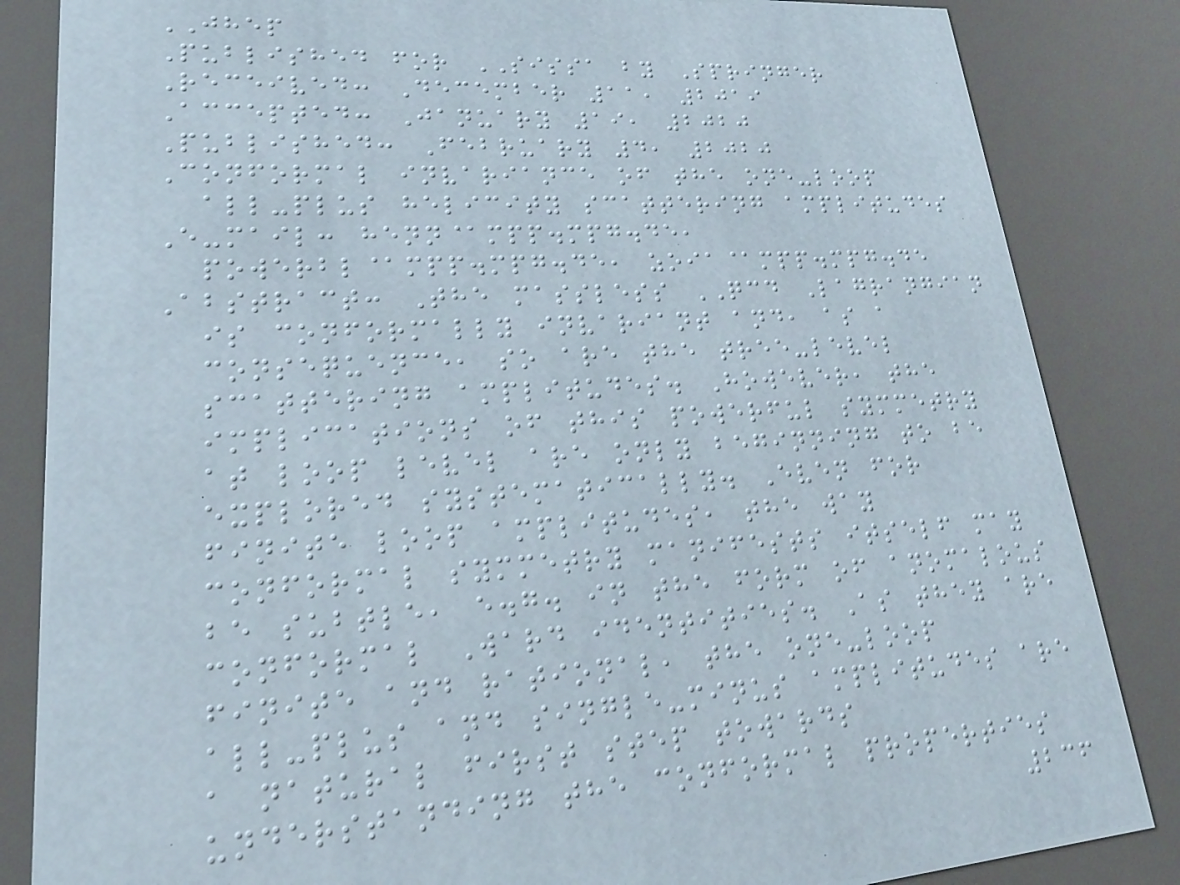JHEP
Published for SISSA by Springer
Received: December 11, 2019
Accepted: January 19, 2020
Published: February 4, 2020
Conformal invariance of the one-loop
all-plus helicity scattering amplitudes
E-mail: henn@mpp.mpg.de,
powerbl@mpp.mpg.de, zoia@mpp.mpg.de
Abstract: The massless QCD Lagrangian
is conformally invariant and, as a
consequence, so are the tree-level
scattering amplitudes. However, the
implications of this powerful symmetry
at loop level are only beginning to be
explored systematically. Even for
finite loop amplitudes, the way
conformal symmetry manifests itself may
be subtle, e.g. in the form of anomalous
conformal Ward identities. As they are
finite and rational, the one-loop
all-plus and single-minus amplitudes are
a natural first step towards
understanding the conformal properties
236
